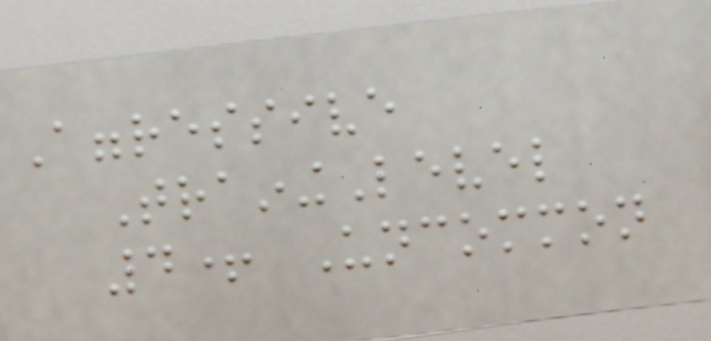Aggressive
TrainingLevel
4+ Uncommon
